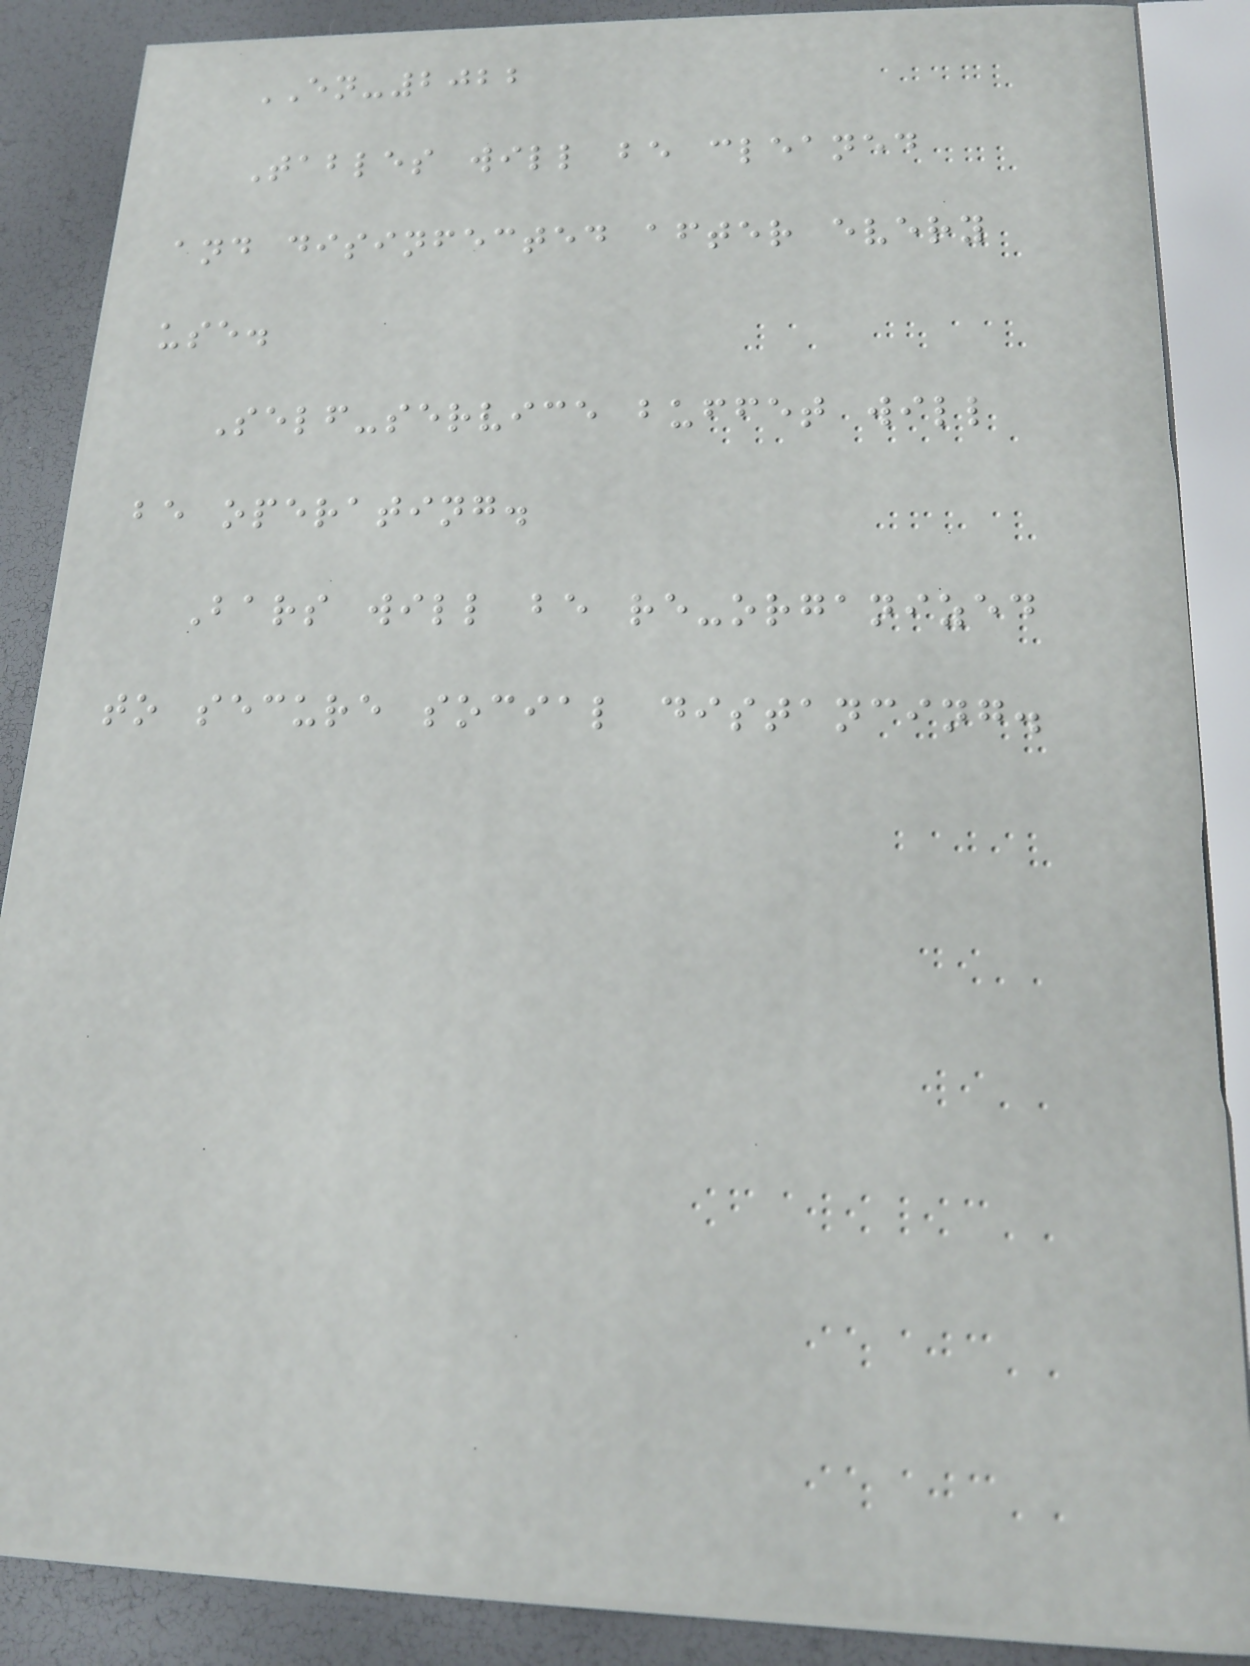EN-2022
Tables will be cleaned
and disinfected after every
use.
Self-service buffet will
be operating.
Bars will be re-organized
to secure social distancing.
